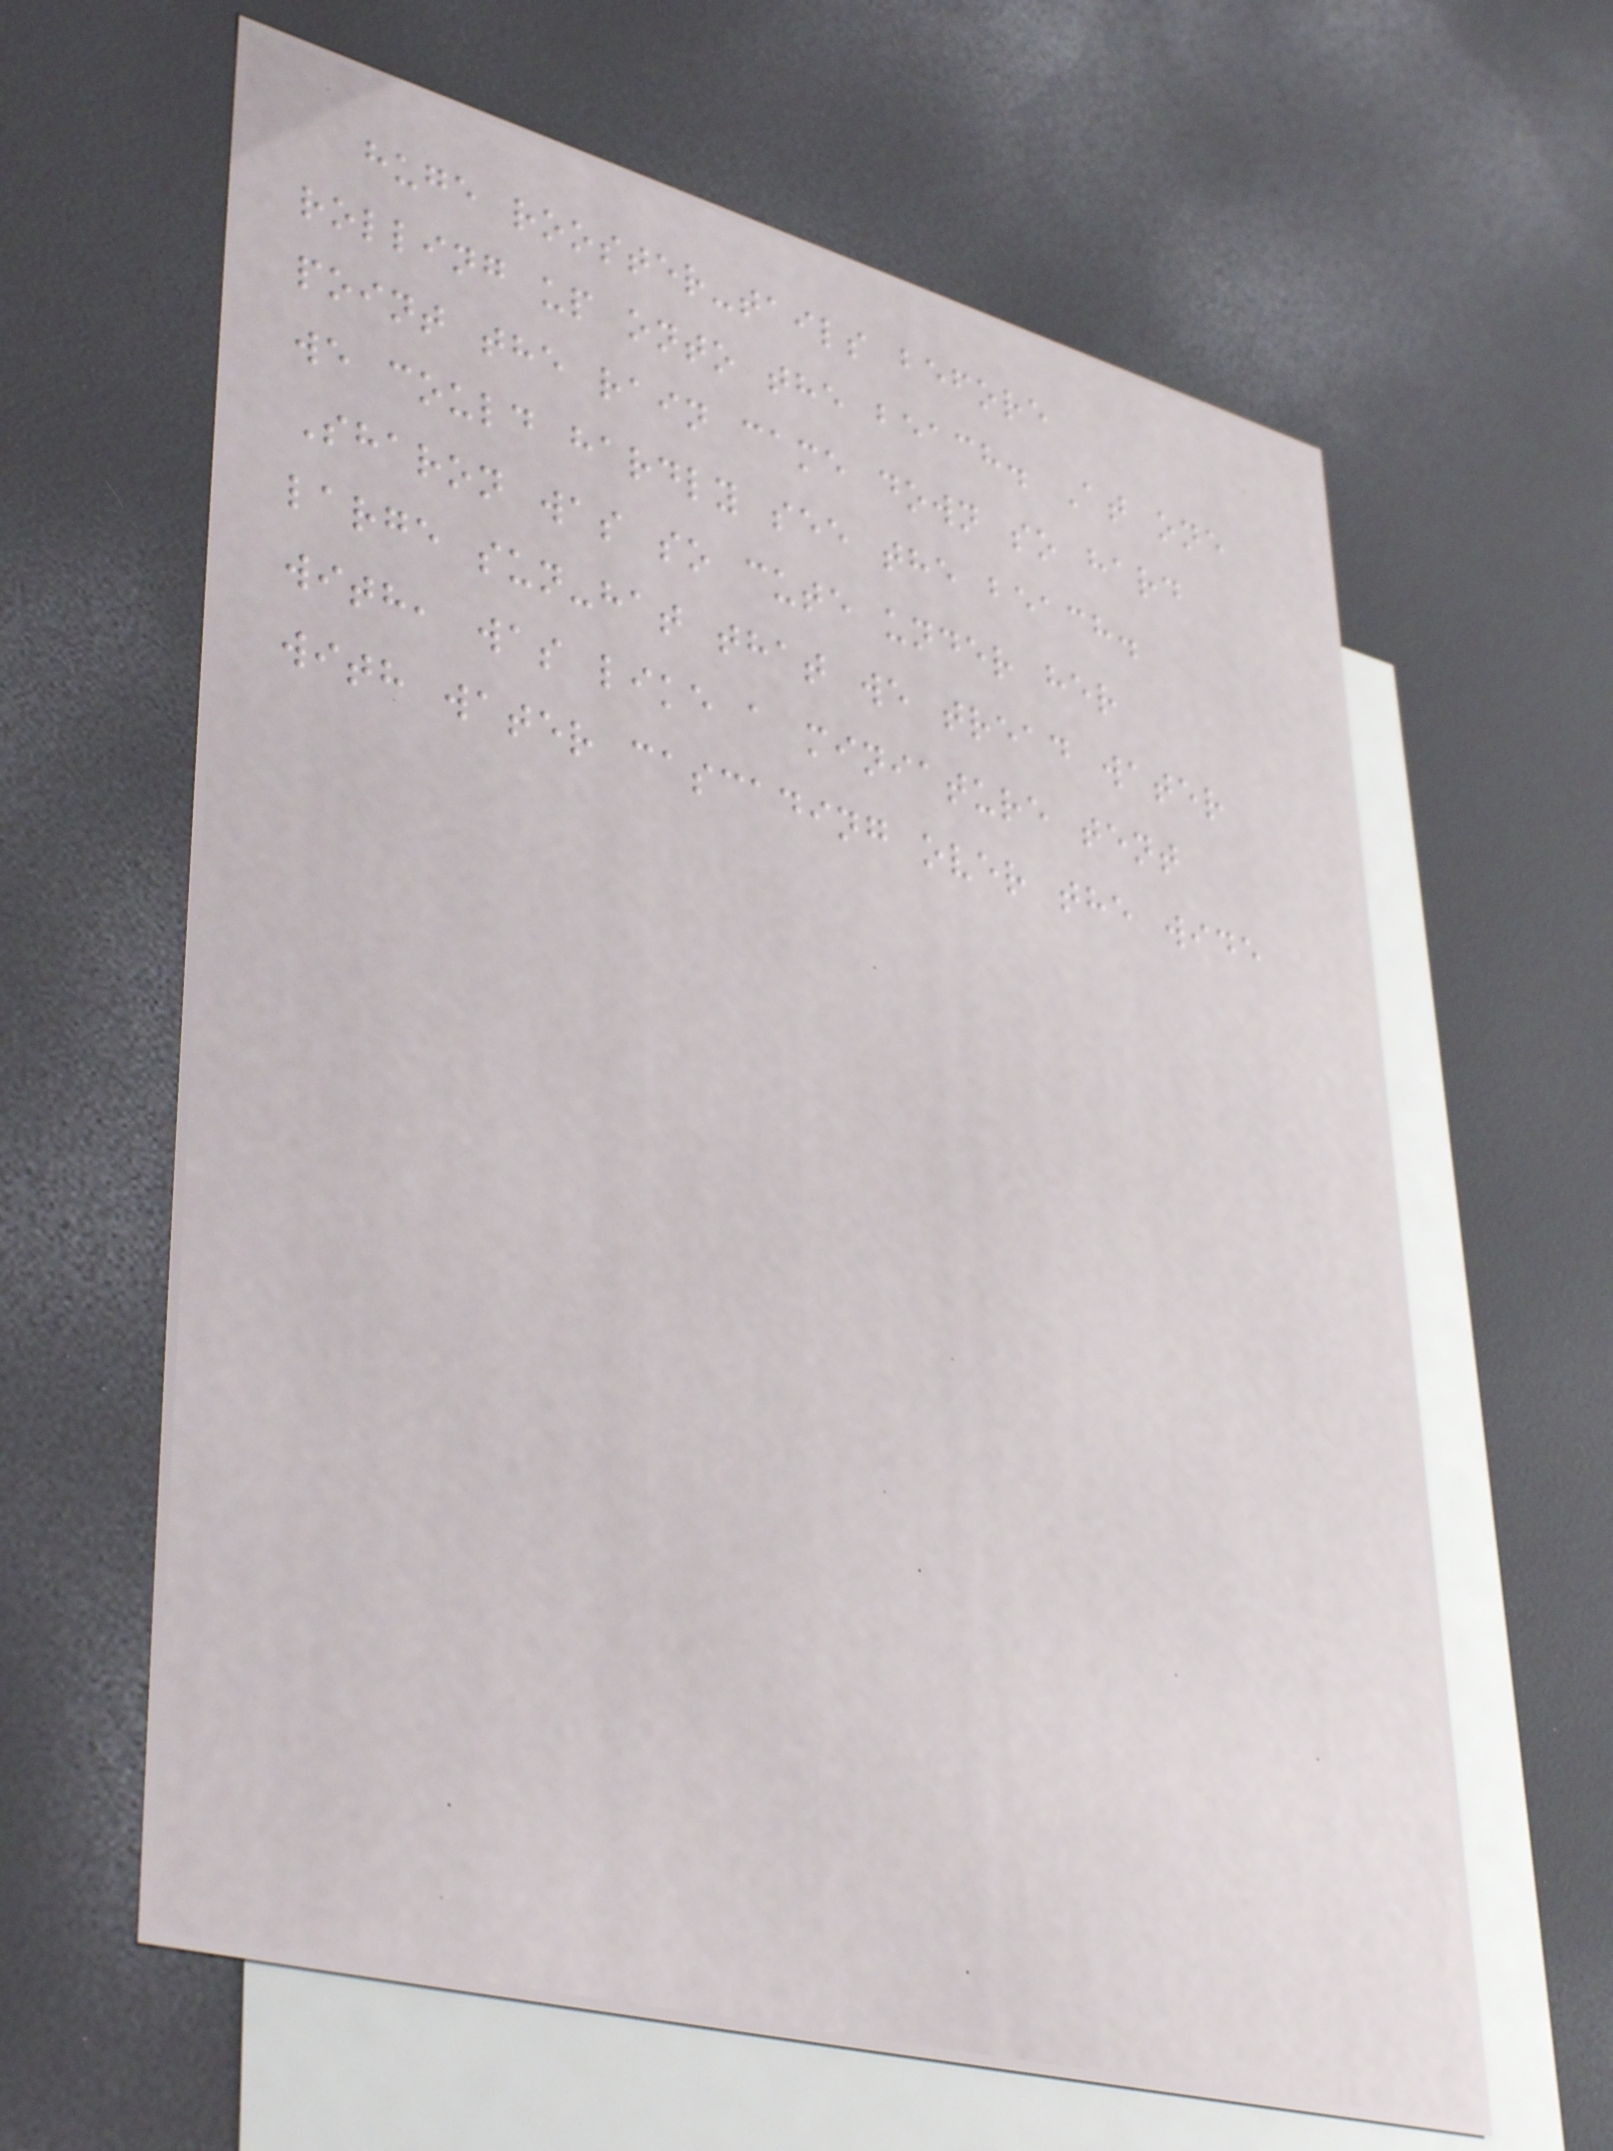huge rooster-tails before
rolling up onto the beach. At one
point the rain came down so hard
we could hardly see the beach.
Sharon was so cute under her
large sun-hat that we tread water
with, was like a miniature tent
with water cascading over the wide
